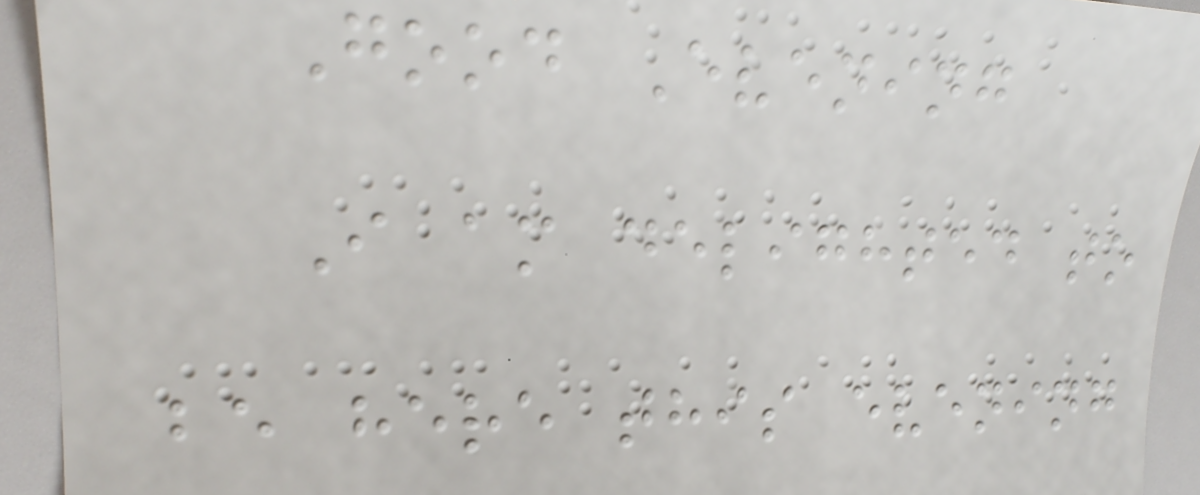Good Evening
I am delighted to
be here this evening
